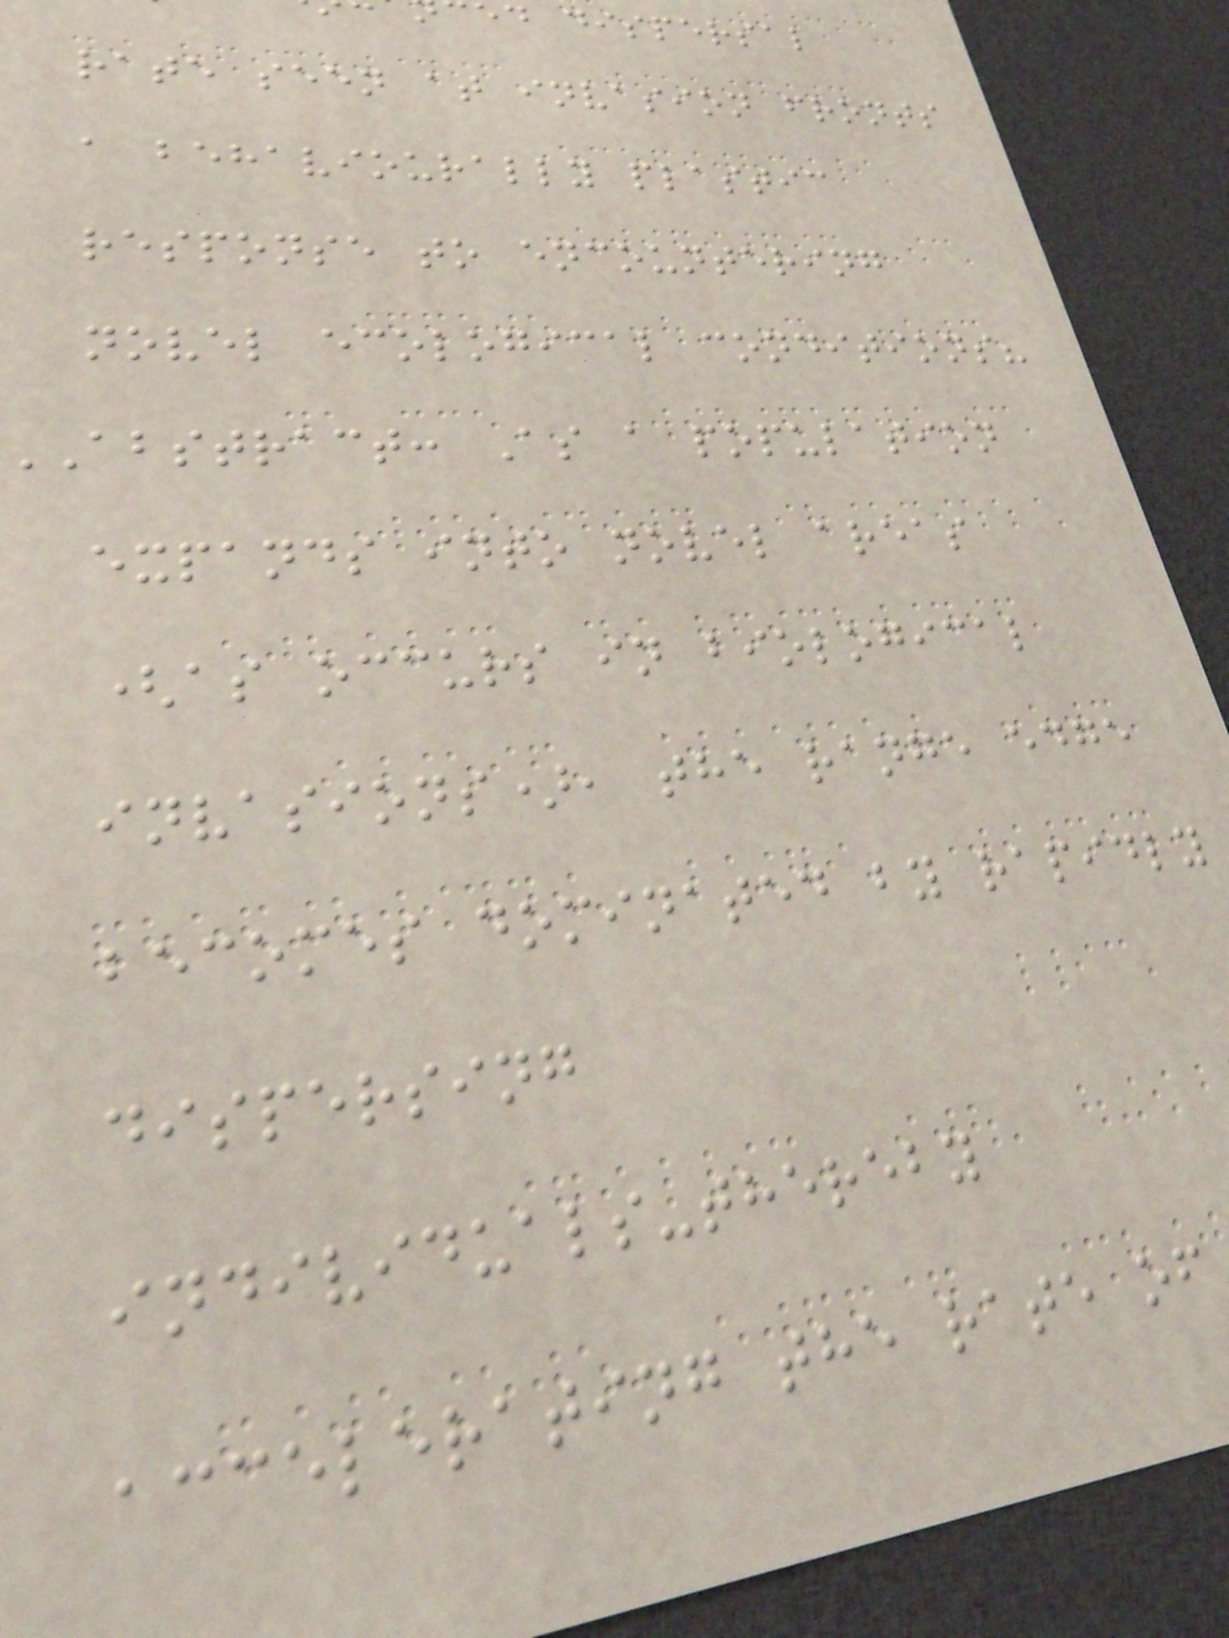ed dispersal
rate seen at invasion fronts
a behaviourally plastic
response to encountering
novel ecological conditions?
abstract: As a population
expands into novel areas
(as occurs in biological
invasions), the range edge
becomes dominated by rapidly
dispersing
individuals-thereby
accelerating the rate of
